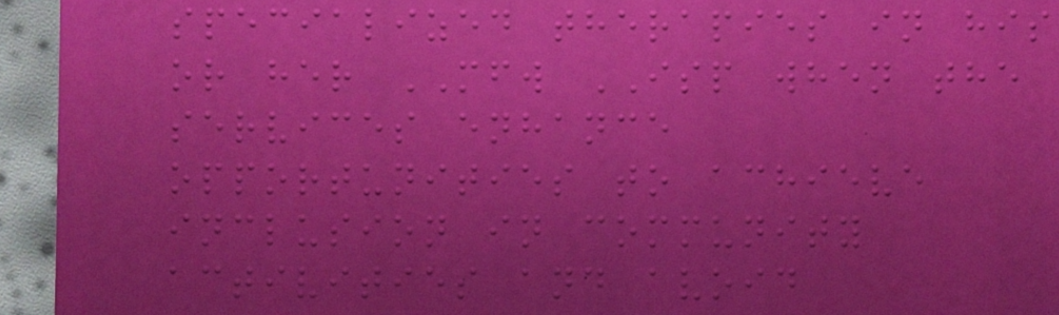specialized therapies in his
or her MFW ISP when the
services enhance
opportunities to achieve
inclusion in community
activities and avoid
